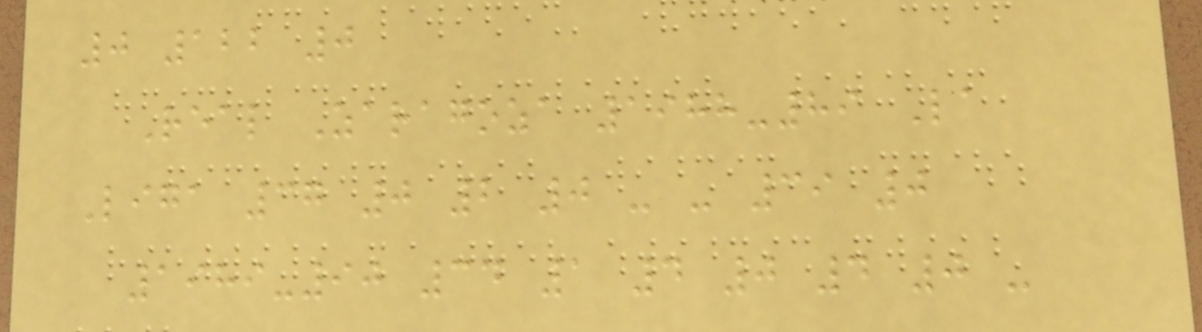0 122 0
Real Zaragoza 1988-89 La
Liga 37 0 2 0 - - 39 0
1989-90 34 1 4 0 4 0 -
